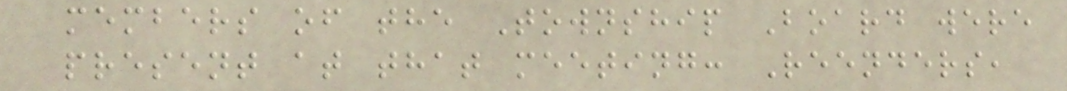members of the Township Board were
present at that meeting: Reenders,
